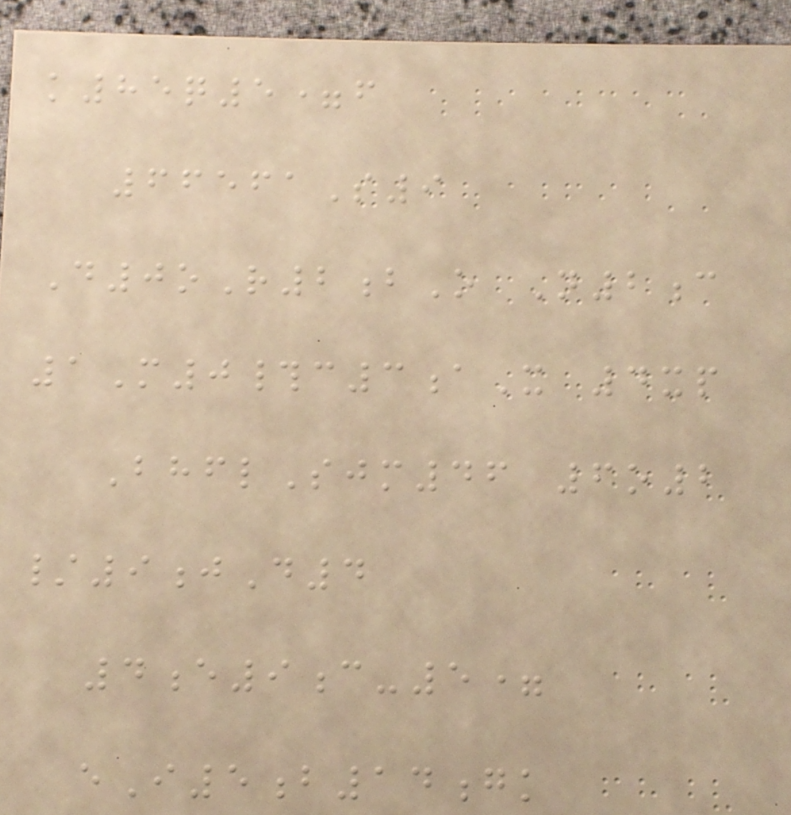k85q5=f
66561S9
D0oR2bO N2c
1M0#c3aX 4xp
BhflSjm46 6o2
/9jD4
4e9c-5=
eI5b14gk
